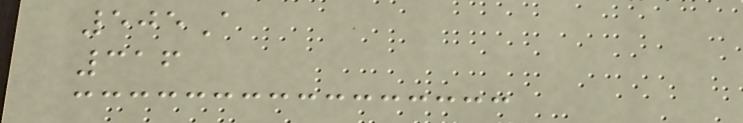505A
316
